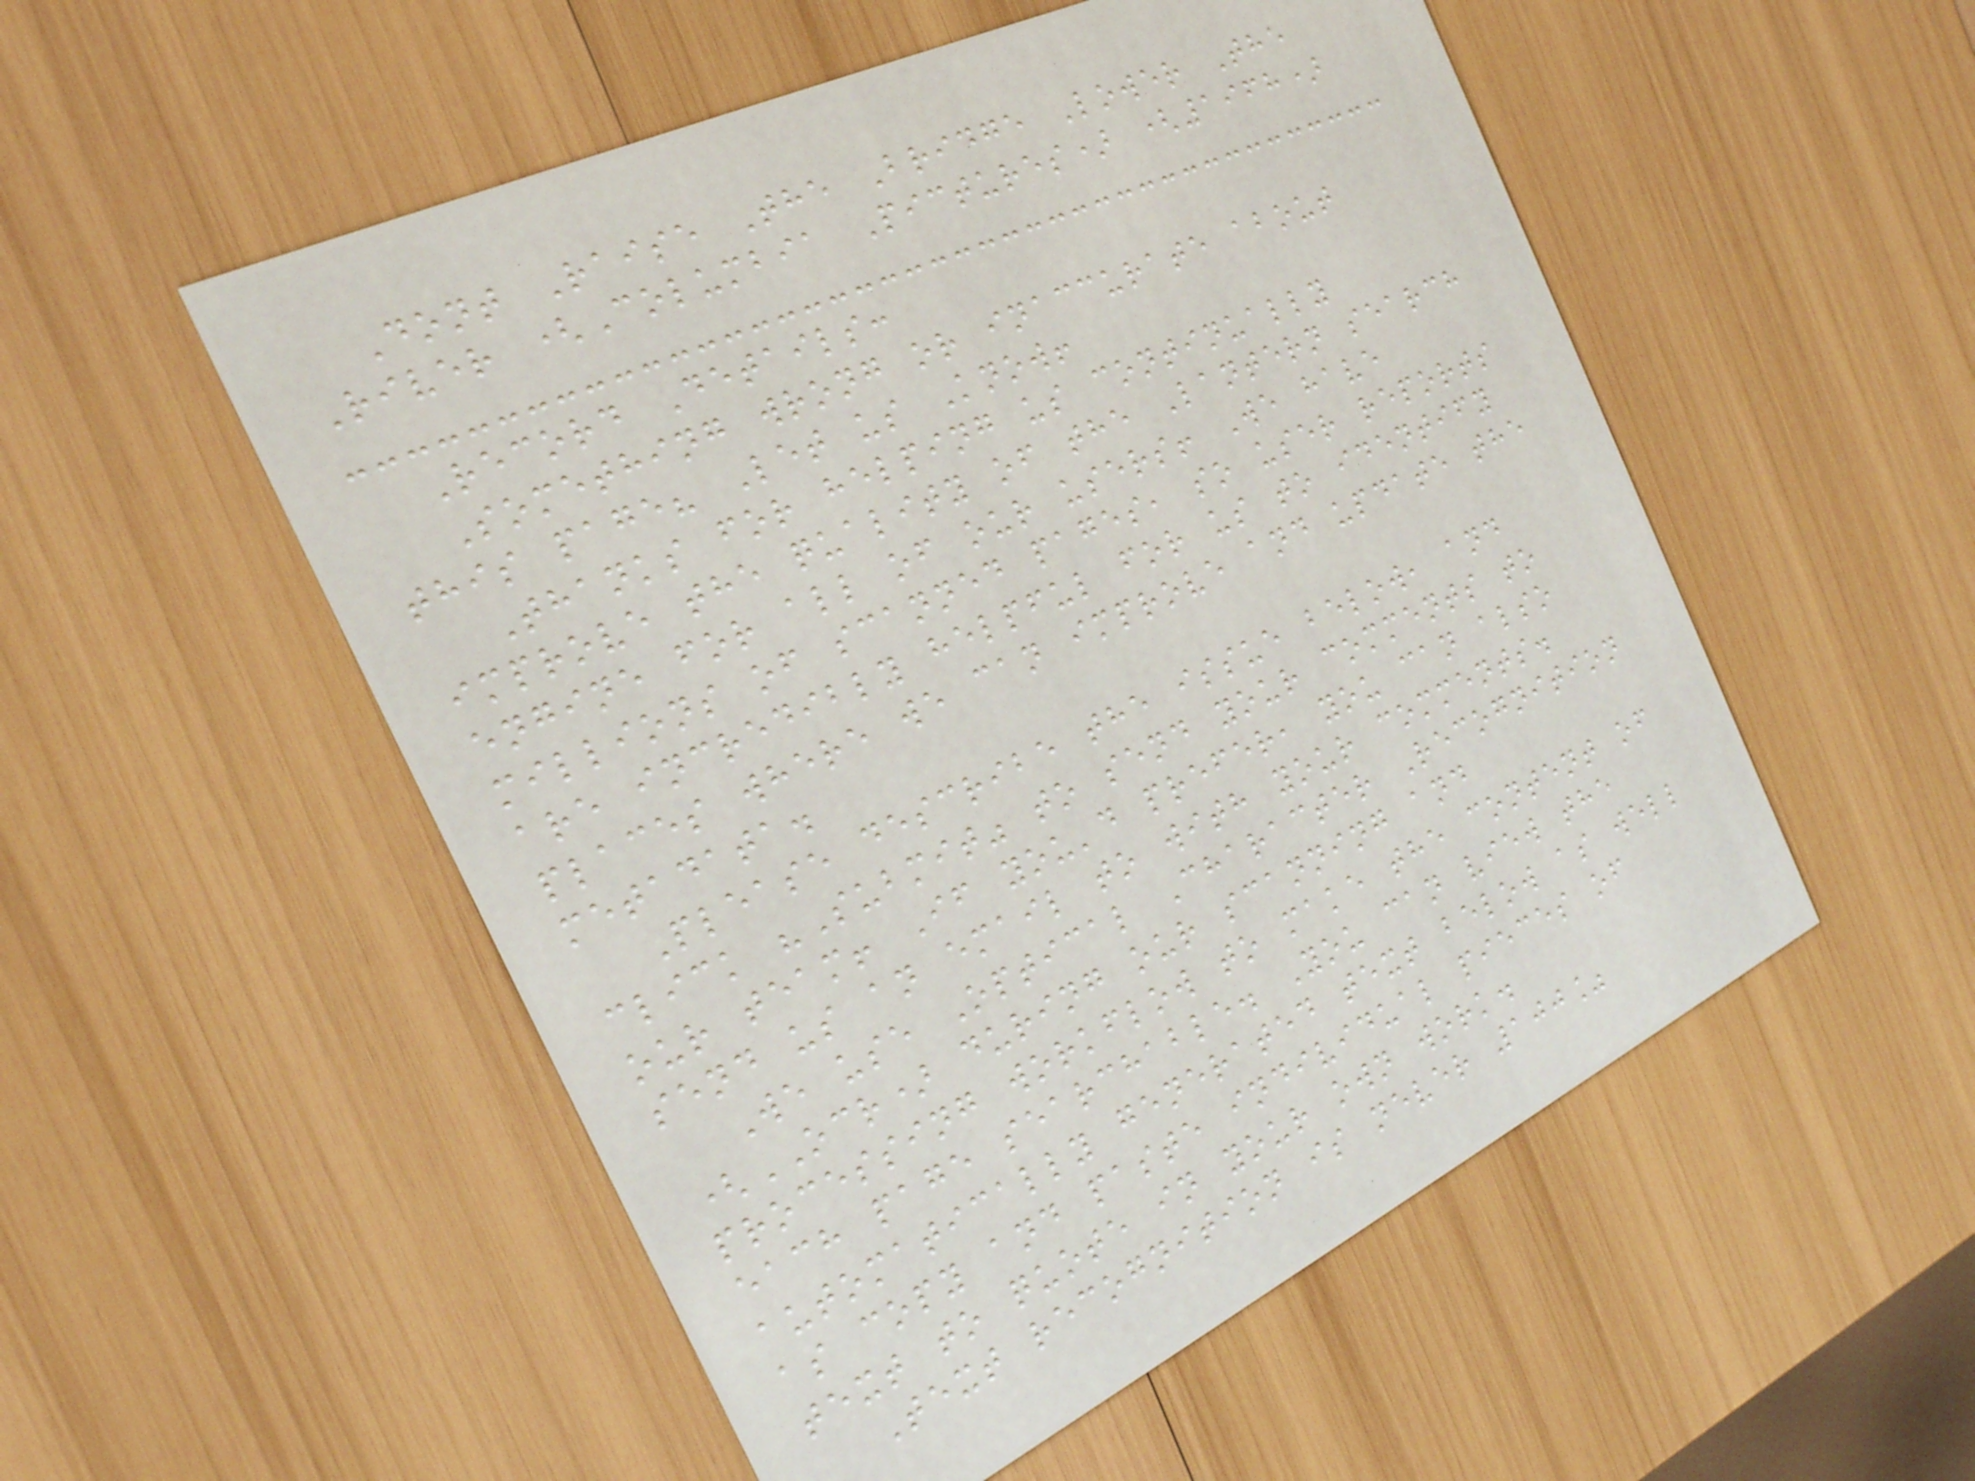Dont Raise The Bridge Lower The
River (Columbia Pictures) (1968)
Record Details:
Something wrong or inaccurate about
this page? Let us Know!
Thanks for helping us continually
improve the quality of the Lantern search
engine for all of our users! We have
millions of scanned pages, so user reports
are incredibly helpful for us to identify
places where we can improve and update the
metadata.
Please describe the issue below, and
click "Submit" to send your comments to
our team! If you'd prefer, you can also
send us an email to with your comments.
We use Optical Character Recognition
(OCR) during our scanning and
processing workflow to make the content of
each page searchable. You can view the
automatically generated text below as well
as copy and paste individual pieces of
text to quote in your own work.
Text recognition is never 100%
